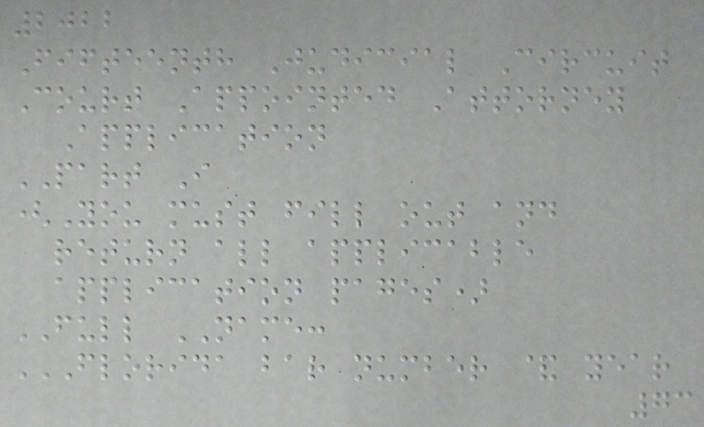2022
Fifteenth Judicial Circuit
Court Appointed Attorney
Application
PART I
(You must fill out and
return all applicable
application pages)
FULL NAME:
FLORIDA BAR NUMBER & YEAR
73
